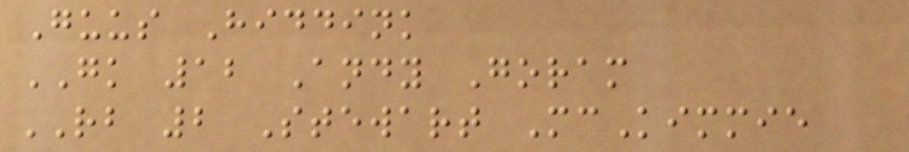Guus Hiddink
GK 12 Andy Goram
RB 2 Stewart McKimmie
